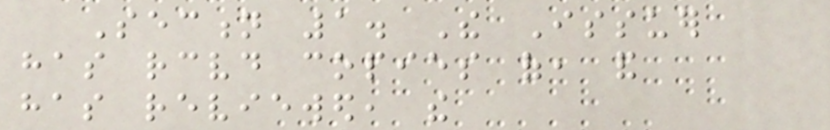Section 1. The Issuer
has received copies of, and
has reviewed, the
